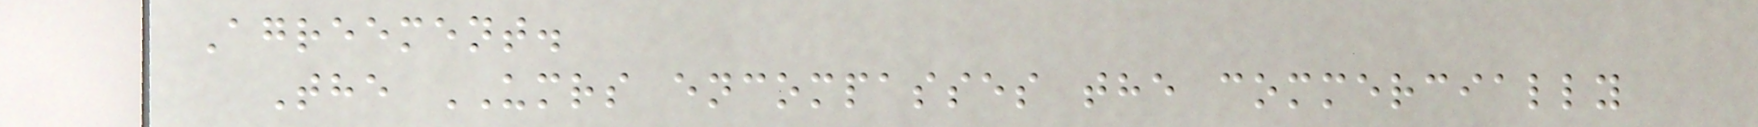Agreement.
The UMRS encompasses the commercially
